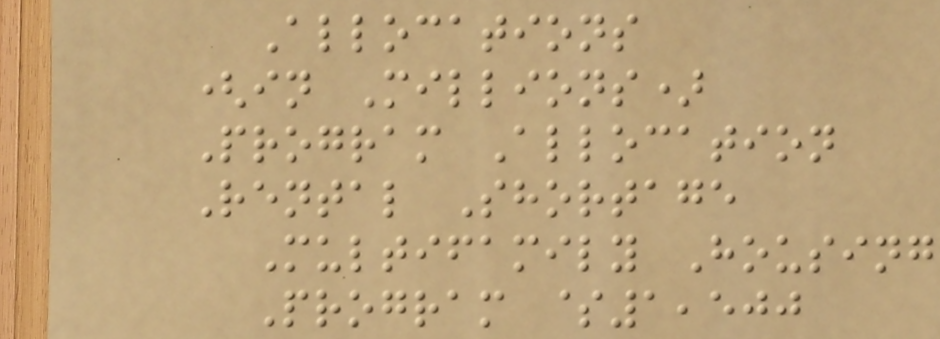Allocations
(in Millions)
Program Allocation
Rental Shortage
Multifamily Housing
Program $1,500
